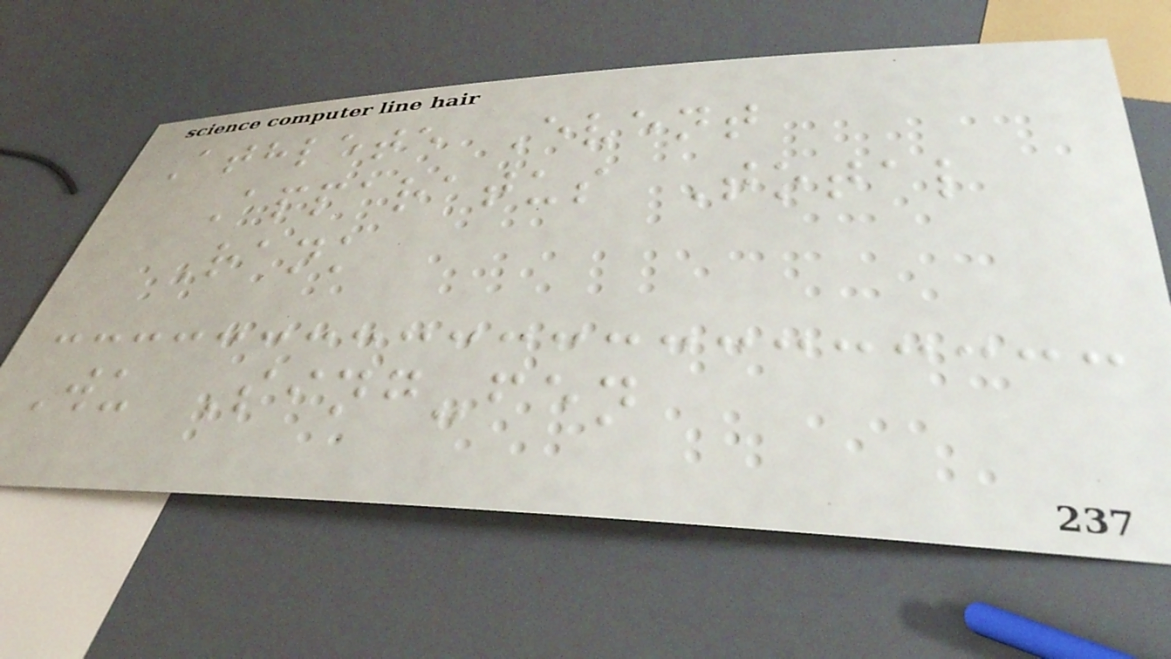Athlete Event
Apparatus Total
Rank
Wu Sing-fen
